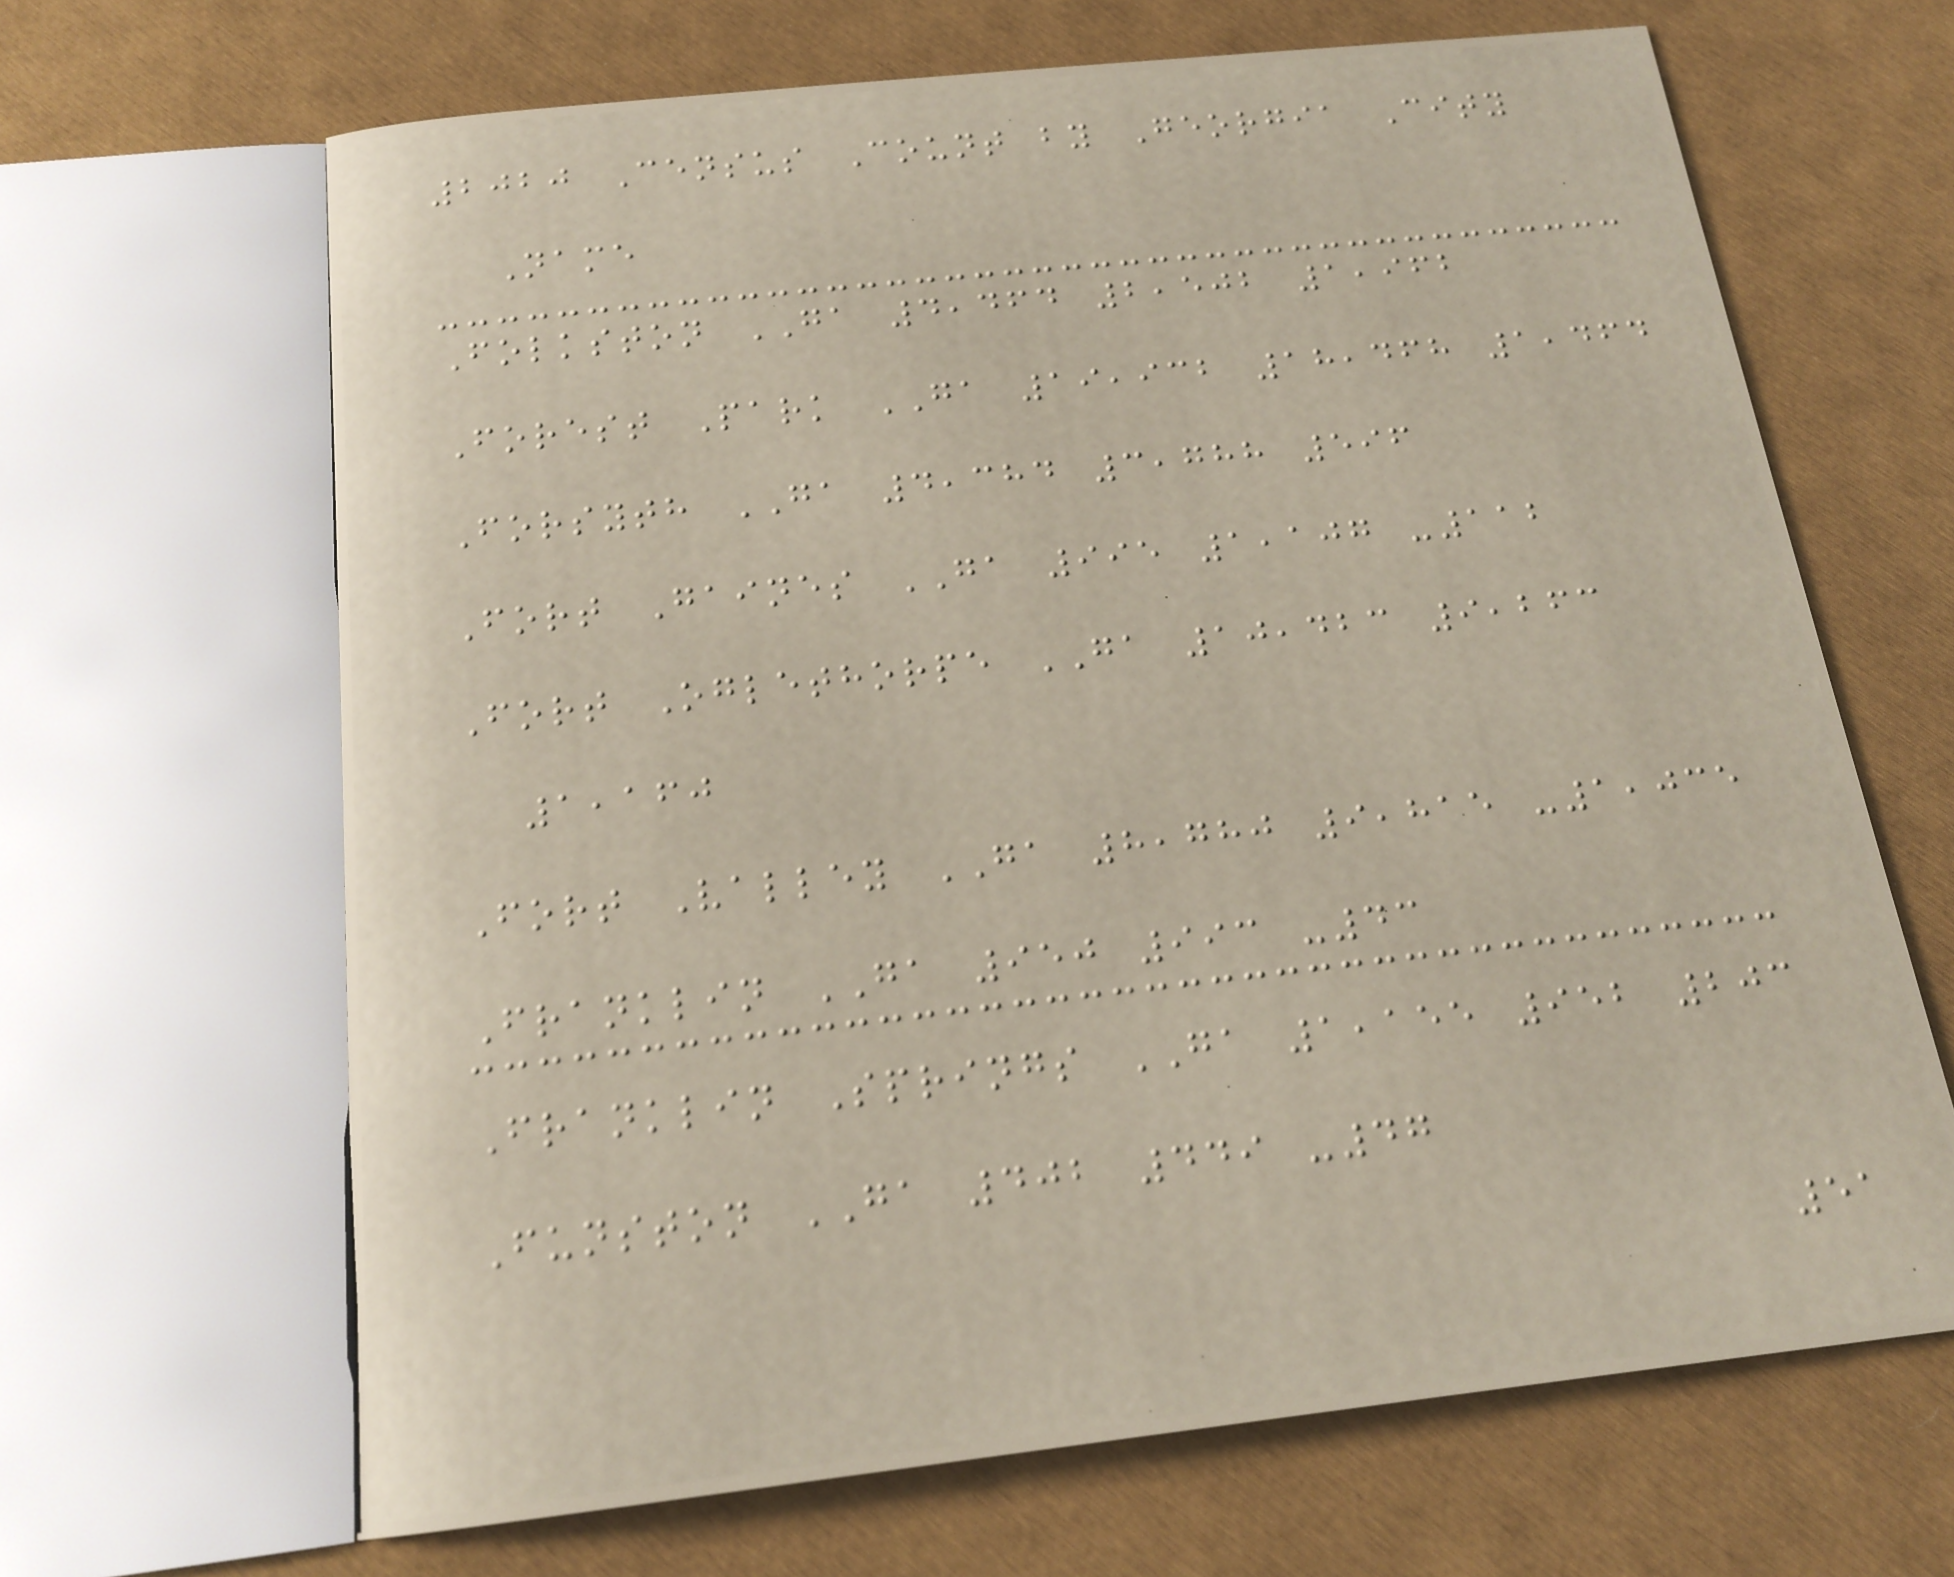2020 Census Count by Georgia City
Name
Folkston GA 4,464 2,502 1,962
Forest Park GA 19,932 18,468 1,464
Forsyth GA 4,384 3,788 596
Fort Gaines GA 995 1,107 -112
Fort Oglethorpe GA 10,423 9,263
1,160
Fort Valley GA 8,780 9,815 -1,035
Franklin GA 950 993 -43
Franklin Springs GA 1,155 952 203
Funston GA 402 449 -47
51
